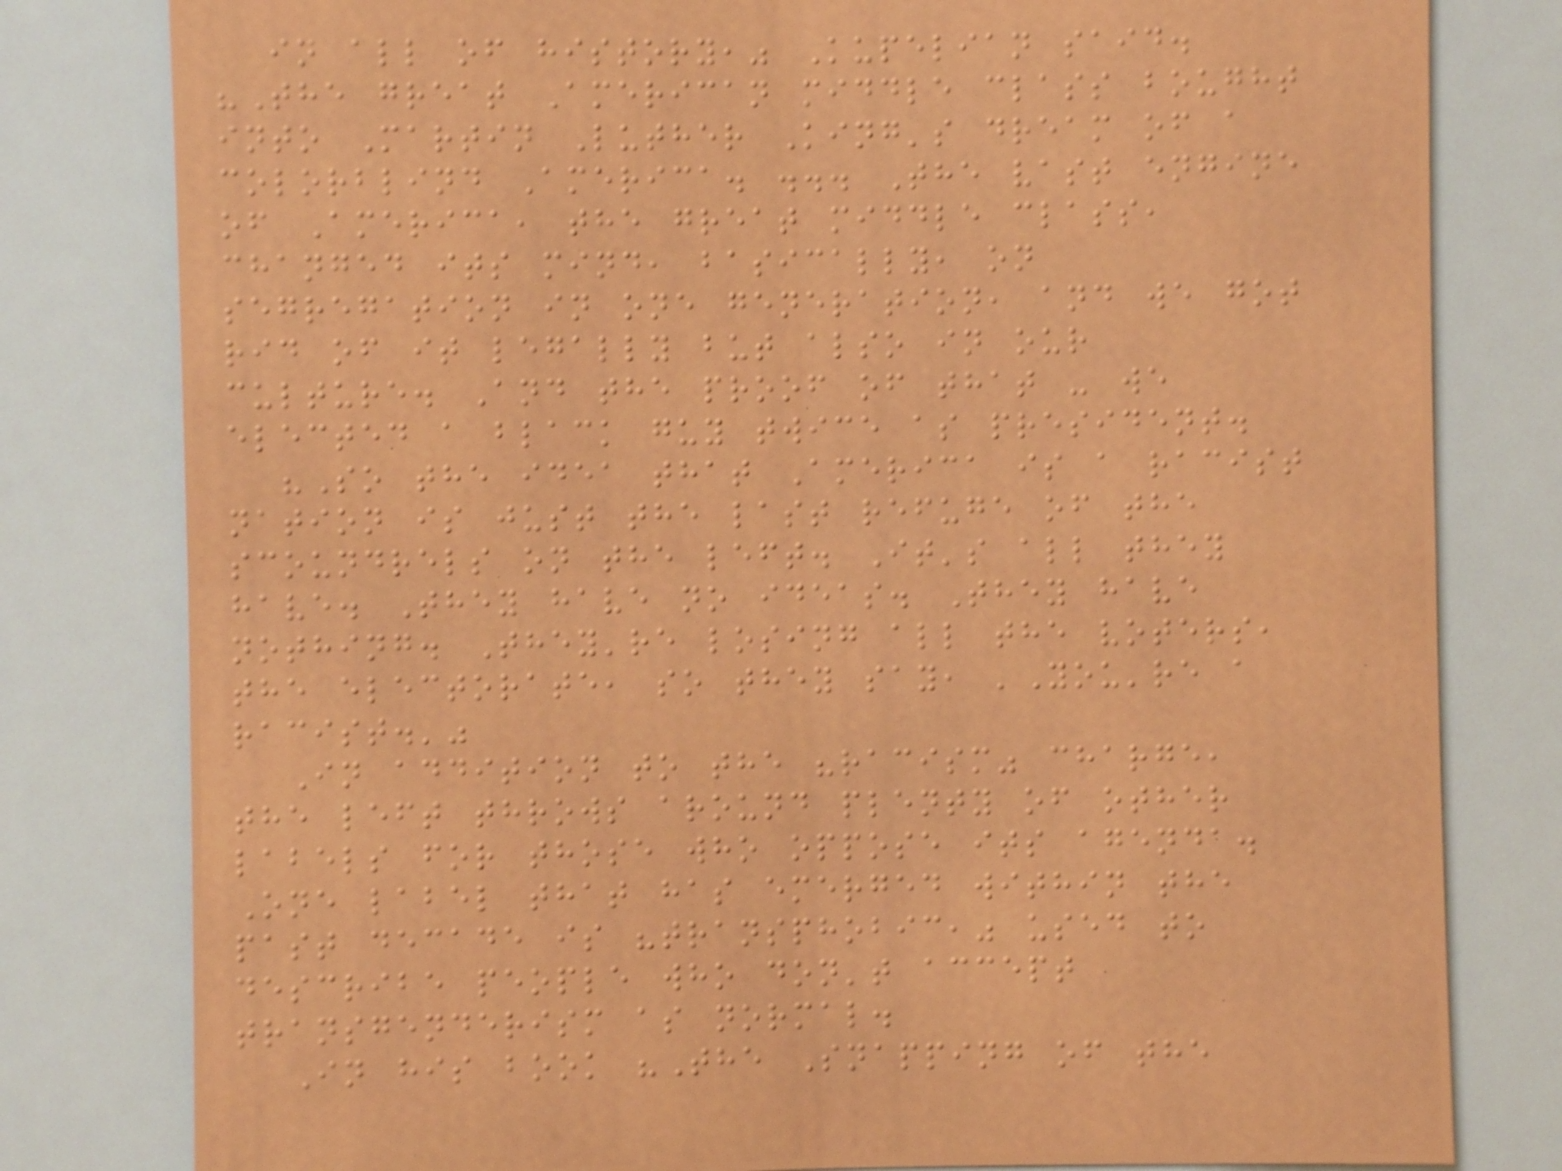in all of history," Kupelian said.
"The great American middle class bought
into Martin Luther King's dream of a
colorblind America. ... The vast engine
of America, the great middle class,
changed its mind, basically, on
segregation in one generation, and we got
rid of it legally but also in our
culture. And the proof of that - we
elected a black guy twice as president.
"So the idea that America is a racist
nation is just the last refuge of the
scoundrels on the left. It's all they
have. They have no ideas. They have
nothing. They're losing all the voters,
the electorate, so they say, 'You're a
racist.'"
In addition to the "racism" charge,
the left throws around plenty of other
labels for those who oppose its agenda.
One label that has emerged within the
past decade is "transphobic," used to
describe people who don't accept
transgenderism as normal.
In his book "The Snapping of the
